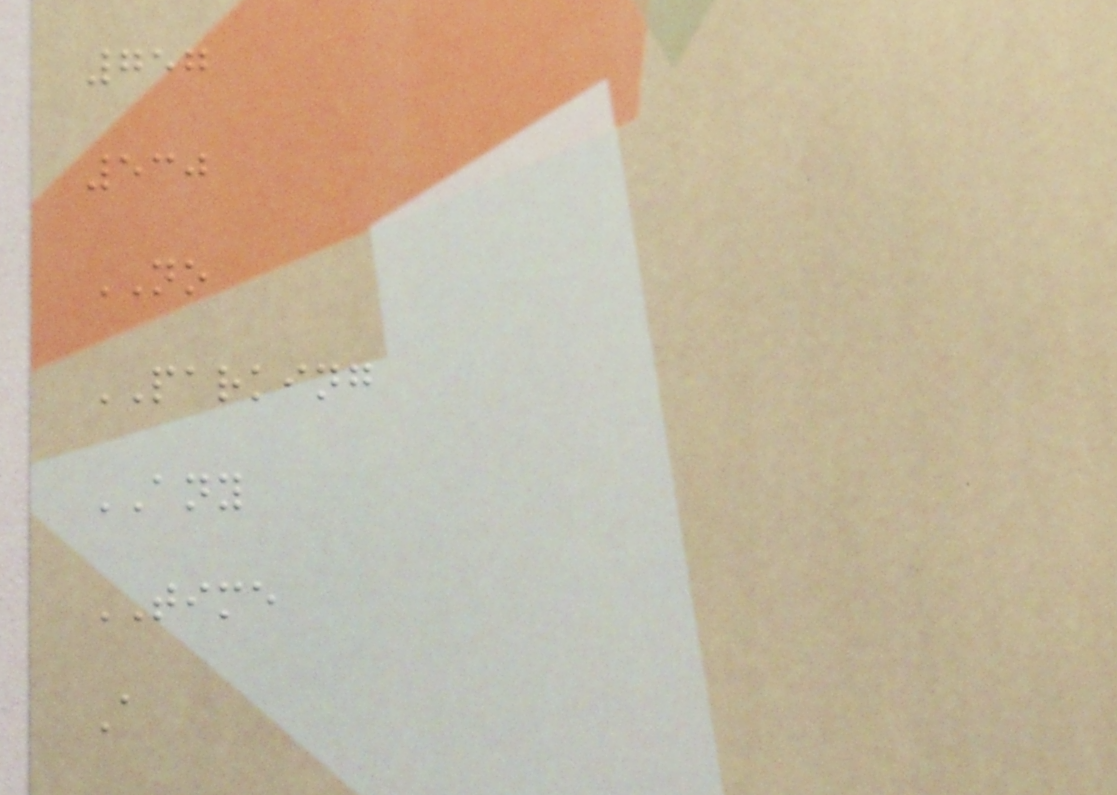757
530
NO
PARKING
ANY
TIME
A
